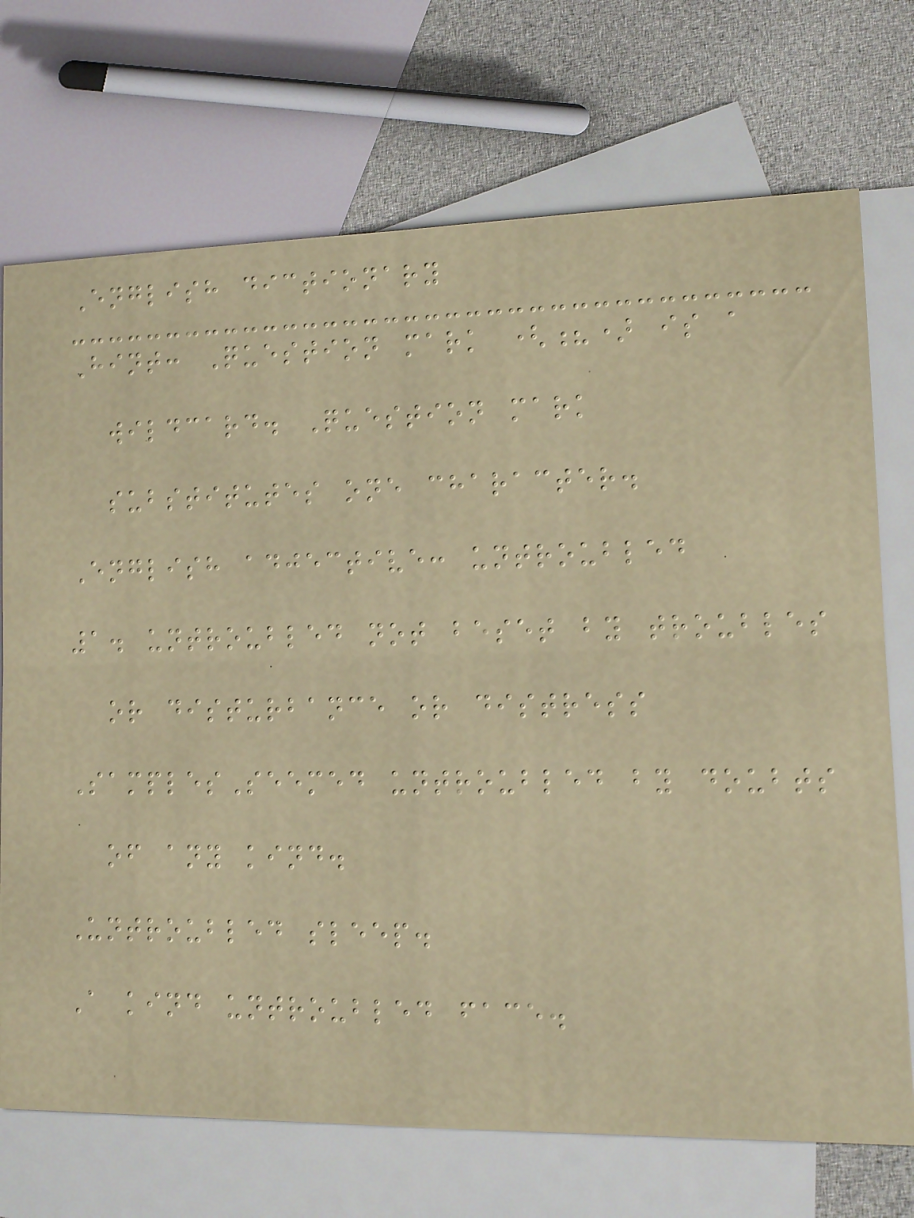English dictionary
Hint: Question mark (?) is a
wildcard. Question mark
substitutes one character.
English adjective: untroubled
1. untroubled not beset by troubles
or disturbance or distress
SamplesSeemed untroubled by doubts
of any kind.
Untroubled sleep.
A kind untroubled face.
